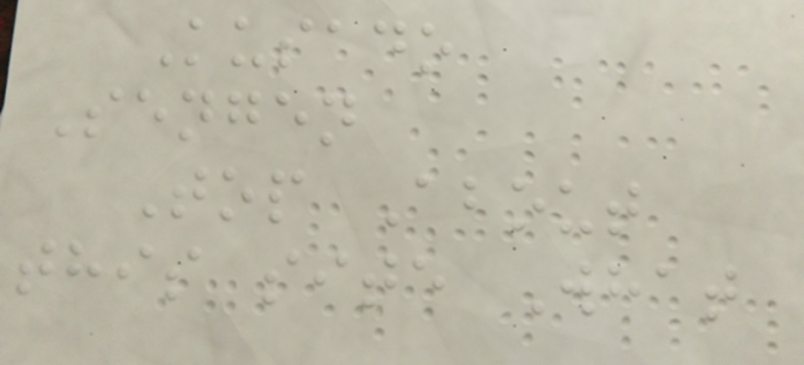Kusado
Sengen
Top About
this site What
